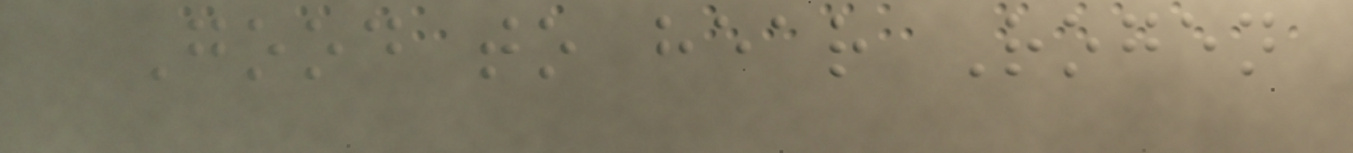Good to hear Rogen
